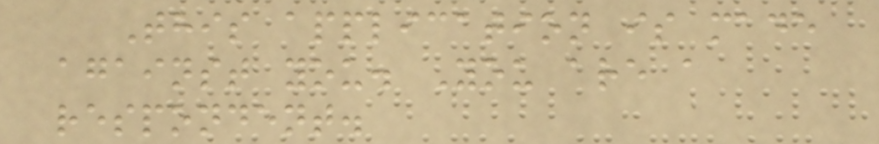This application is made
against you. You are a
respondent.
